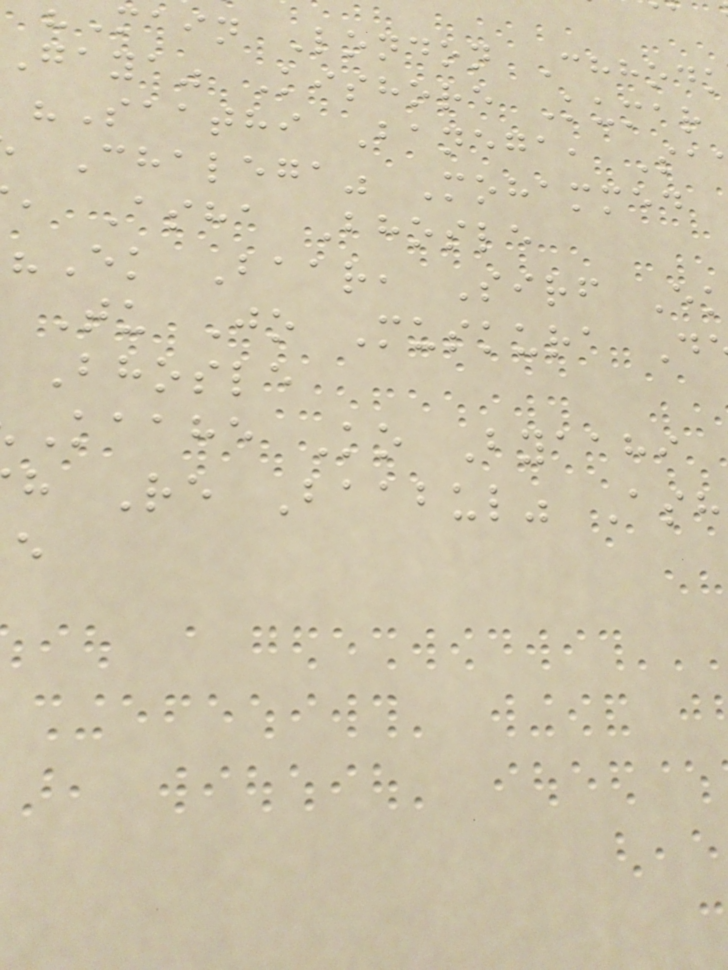Main London Chhodk
Gaya" Kishore Kumar
"Saathi Banega, Sa
Chalega" Mohammed
, Asha Bhosle
"Ek Baar, Sirf Ek
Tu Jo Muskura D
Bhosle
Kaahe Ko Byaahi
h Re Baabul" Ash
